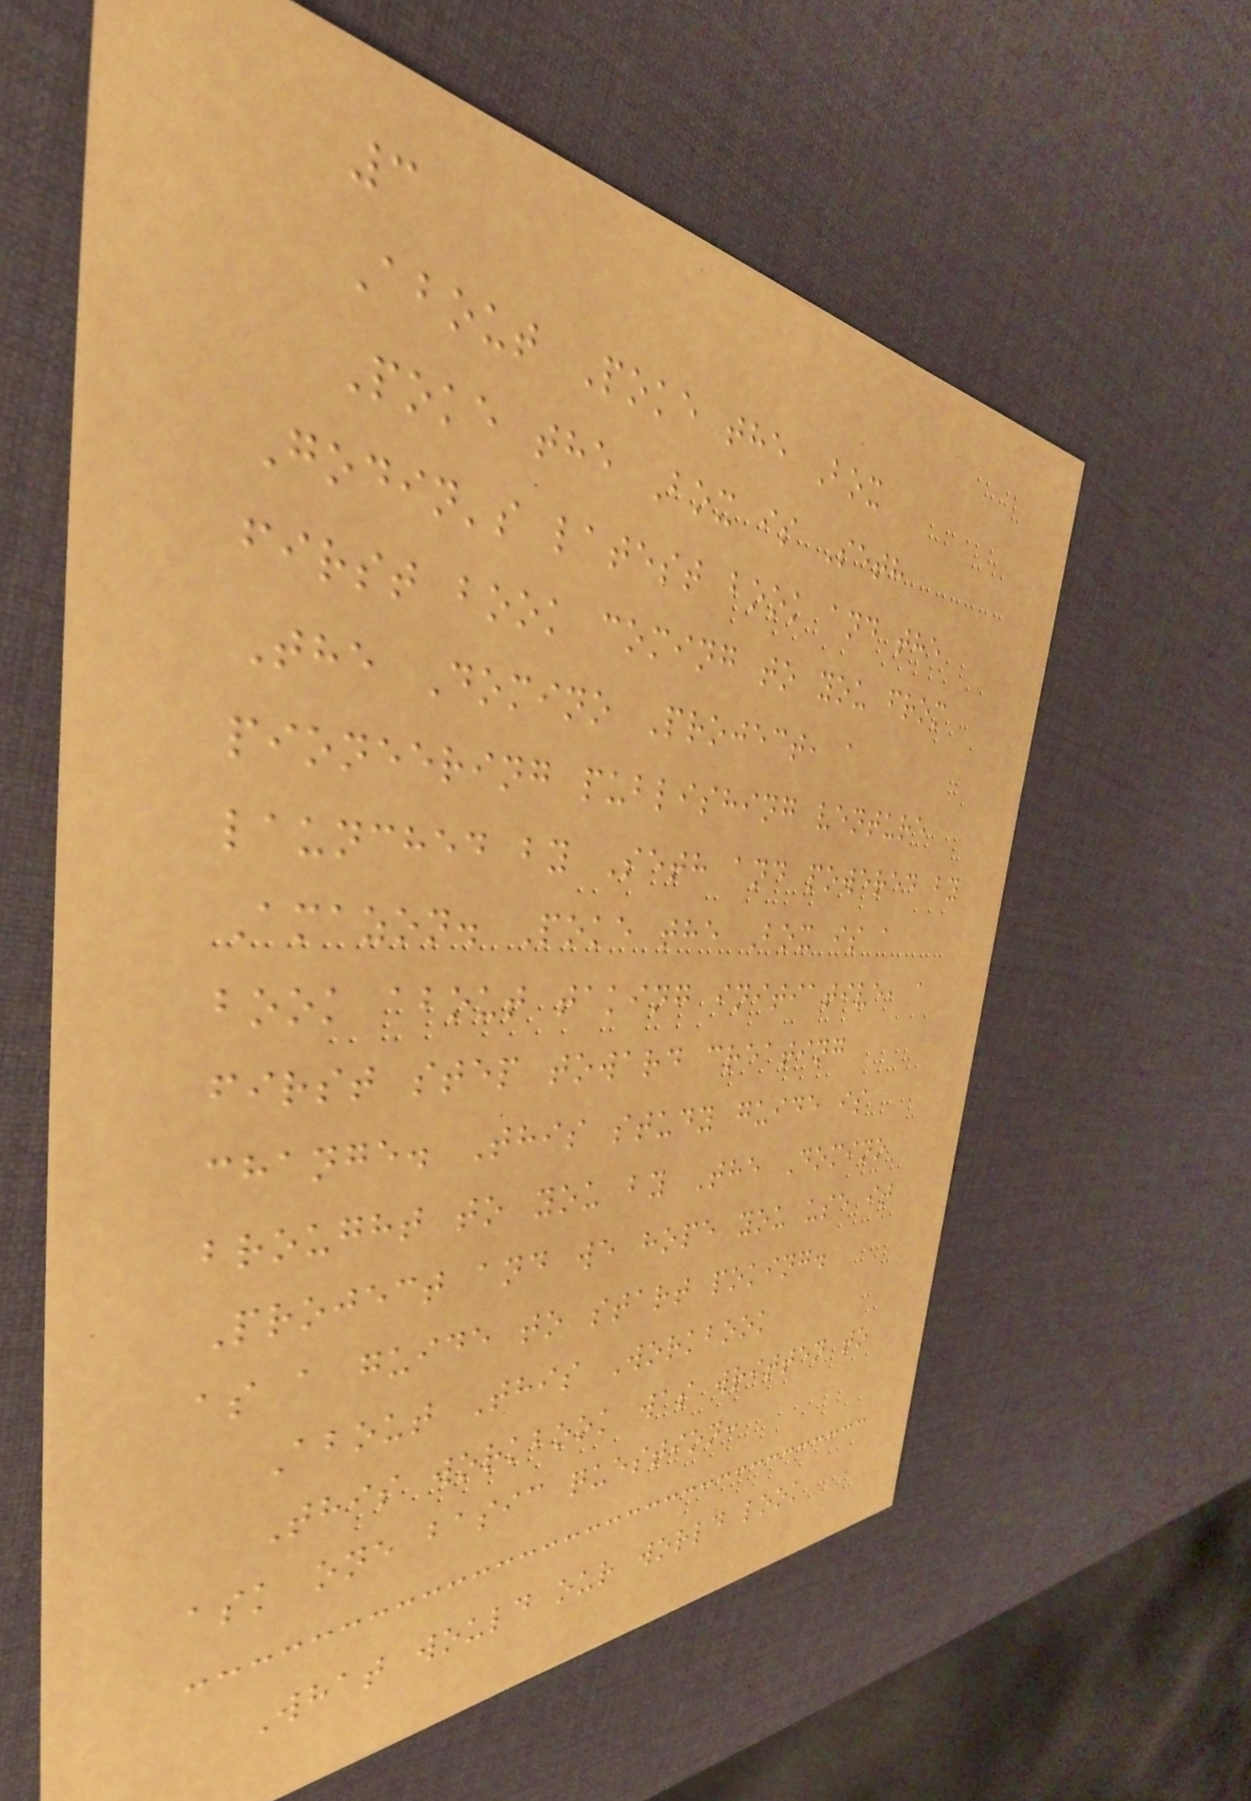3
About Poke the Box
Poke the Box is Seth
Godin's latest book and the
first book coming to you from
The Domino Project, a
pioneering publishing venture
launched by Seth and powered by
Amazon. Poke the Box is a
book about taking initiative, a
first step toward creating
change. This study guide is
brought to you by The Domino
Project and we hope you use it
as a guide to start poking.
About This Workbook
This workbook was written to
ask one basic question:
What would our world look
